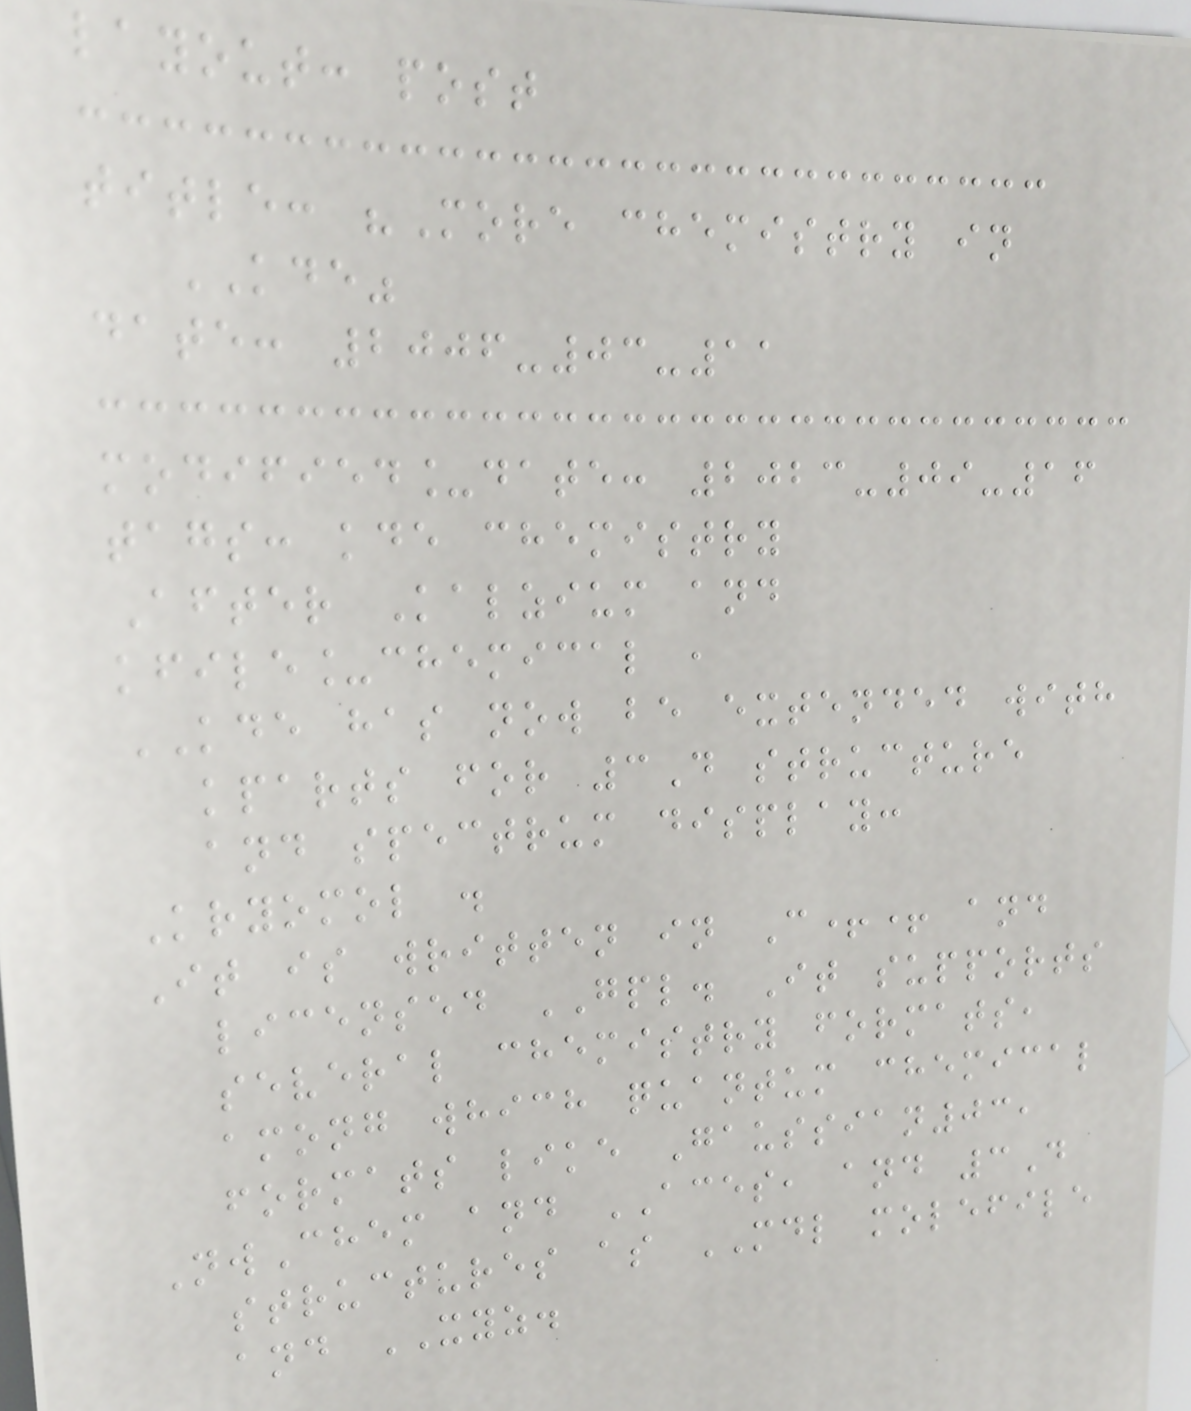layout: post
title: "More chemistry in
KDE"
date: 2006-03-11
modified_date: 2023-09-16
tags: kde chemistry
After Kalzium and
kfile_chemical ,
KDE has now be extended with
kparts for 3D structure
and spectrum display:
Kryomol .
It is written in C++ and
licensed GPL. It supports
several chemistry formats,
among which quantum chemical
formats like Gaussian03,
NwChem and ACES, and 3D
structures as MDL molefile
and XYZ.
